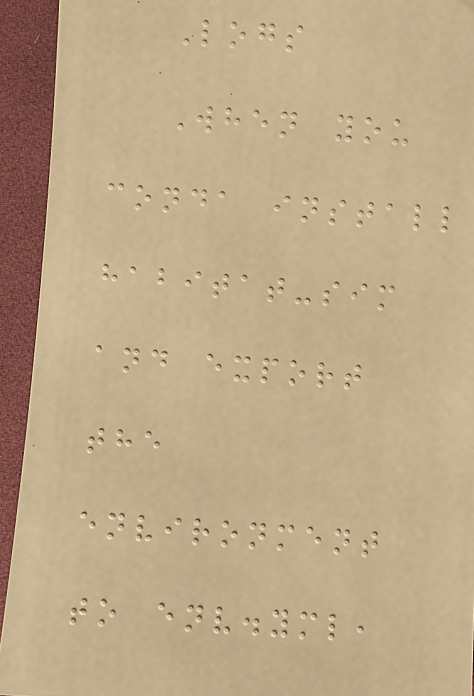Logs
When you
conda install
habitat-sim
and export
the
environment
to env.yml,
